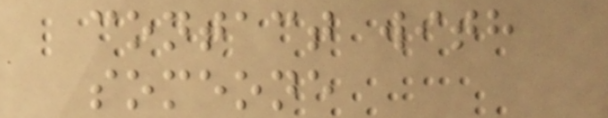contact with
someone
